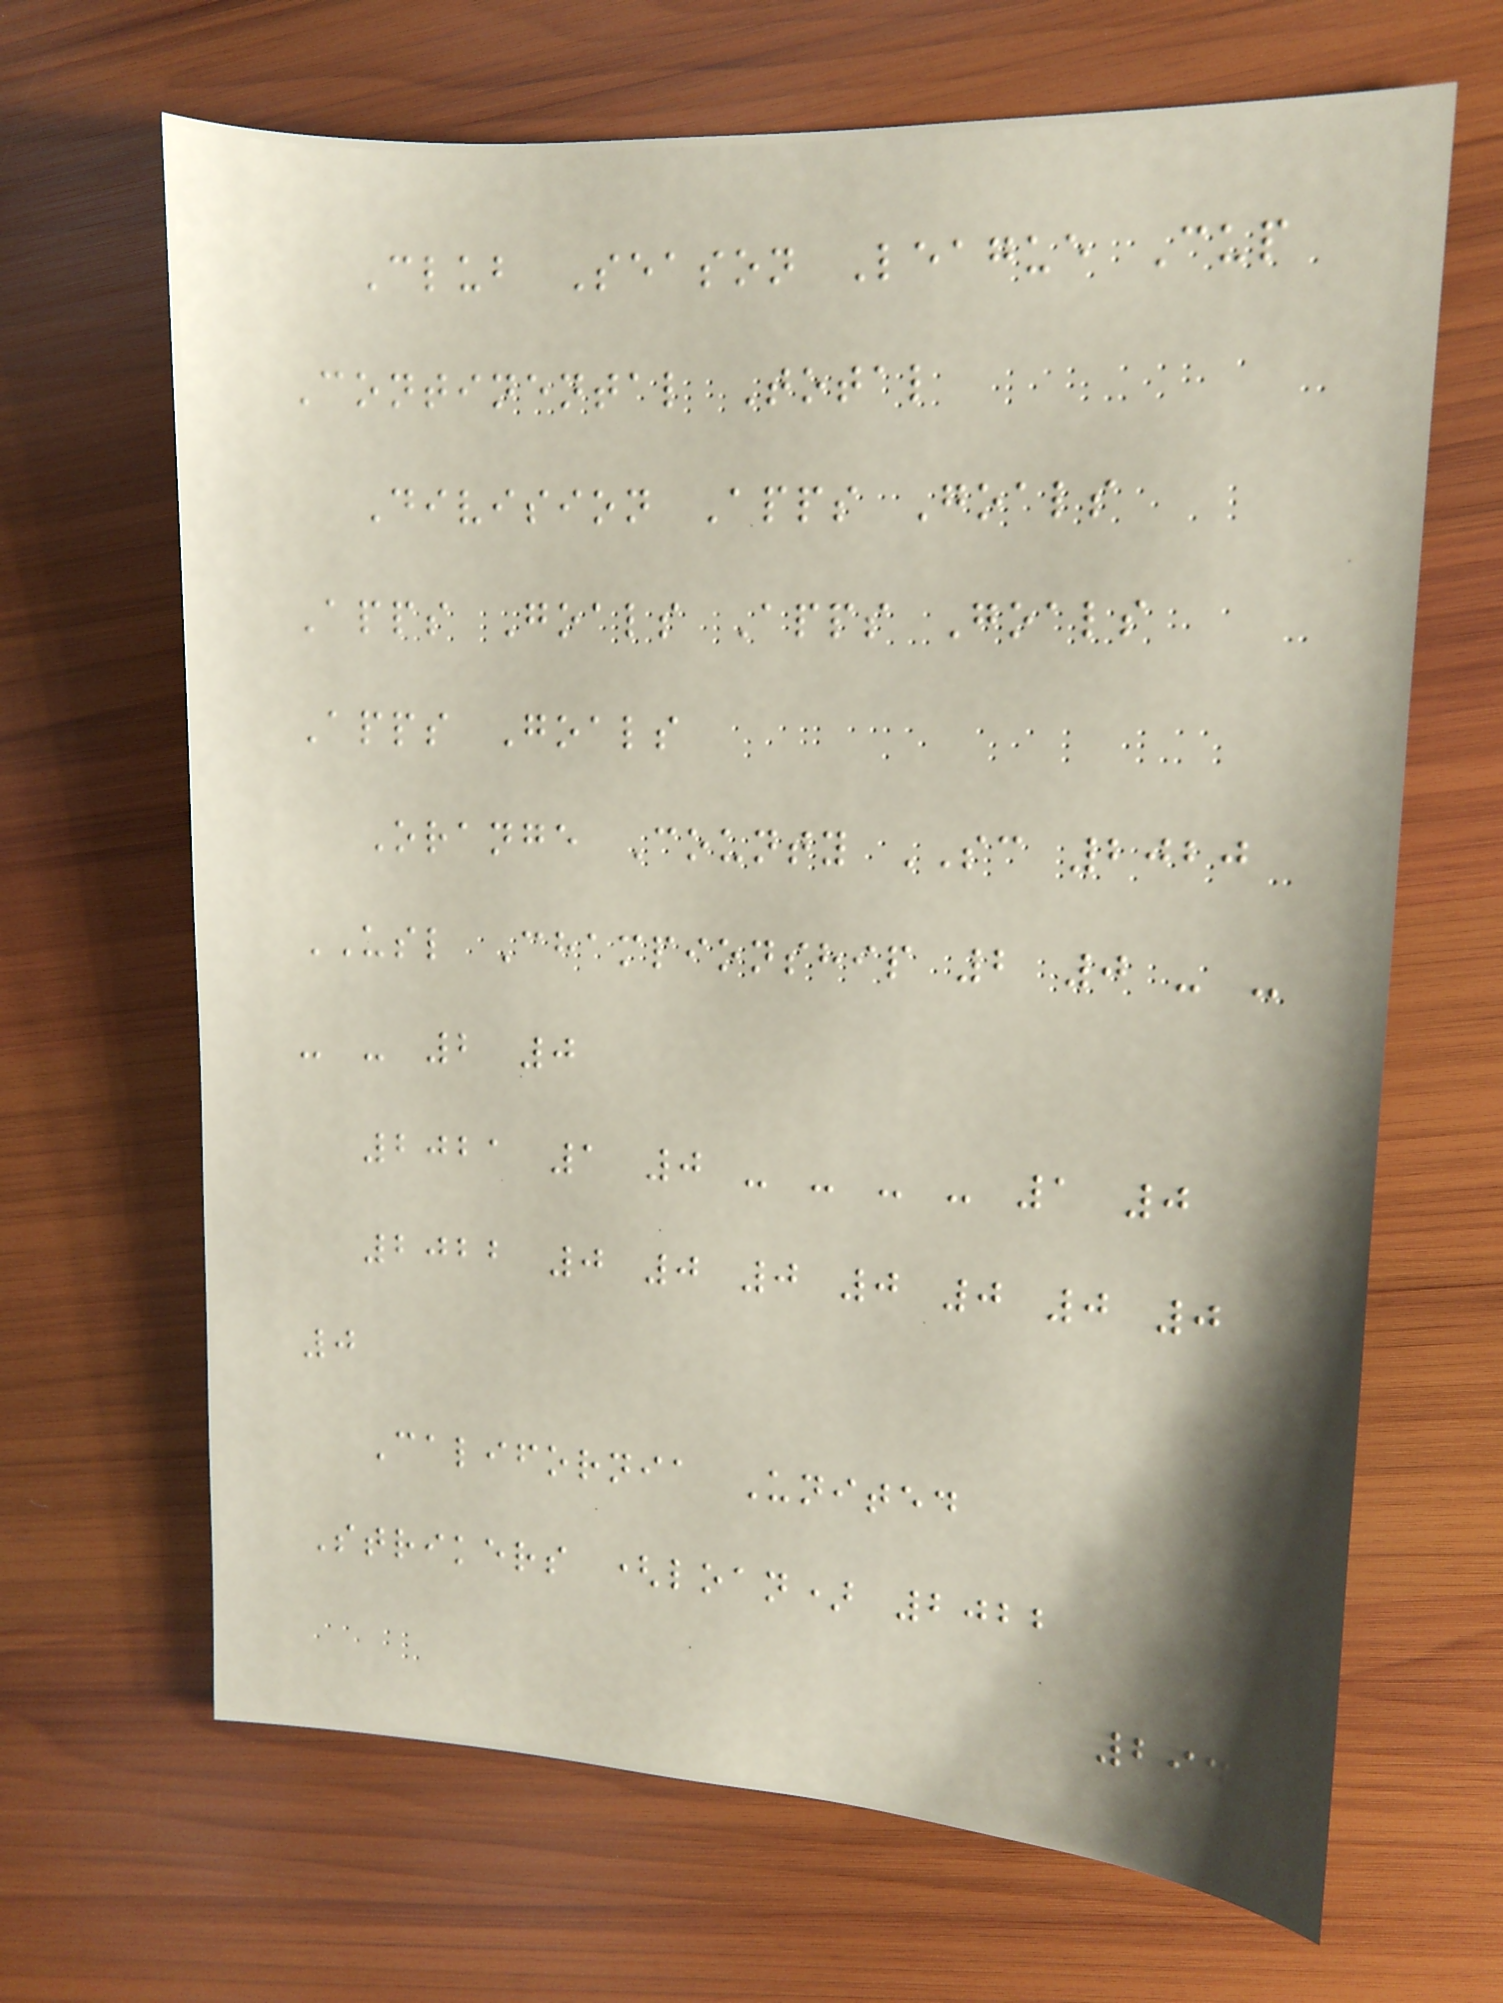Club Season League Cup
Continental Total
Division Apps Goals
Apps Goals Apps Goals
Apps Goals
Orange County SC 2020
USL Championship 2 0 - -
- - 2 0
2021 1 0 - - - - 1 0
2022 0 0 0 0 0 0 0
0
California United
Strikers (loan) 2022
294
